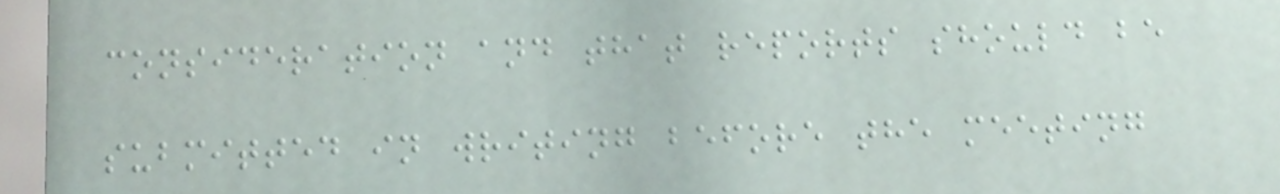consideration and that reports should be
submitted in writing before the meeting
